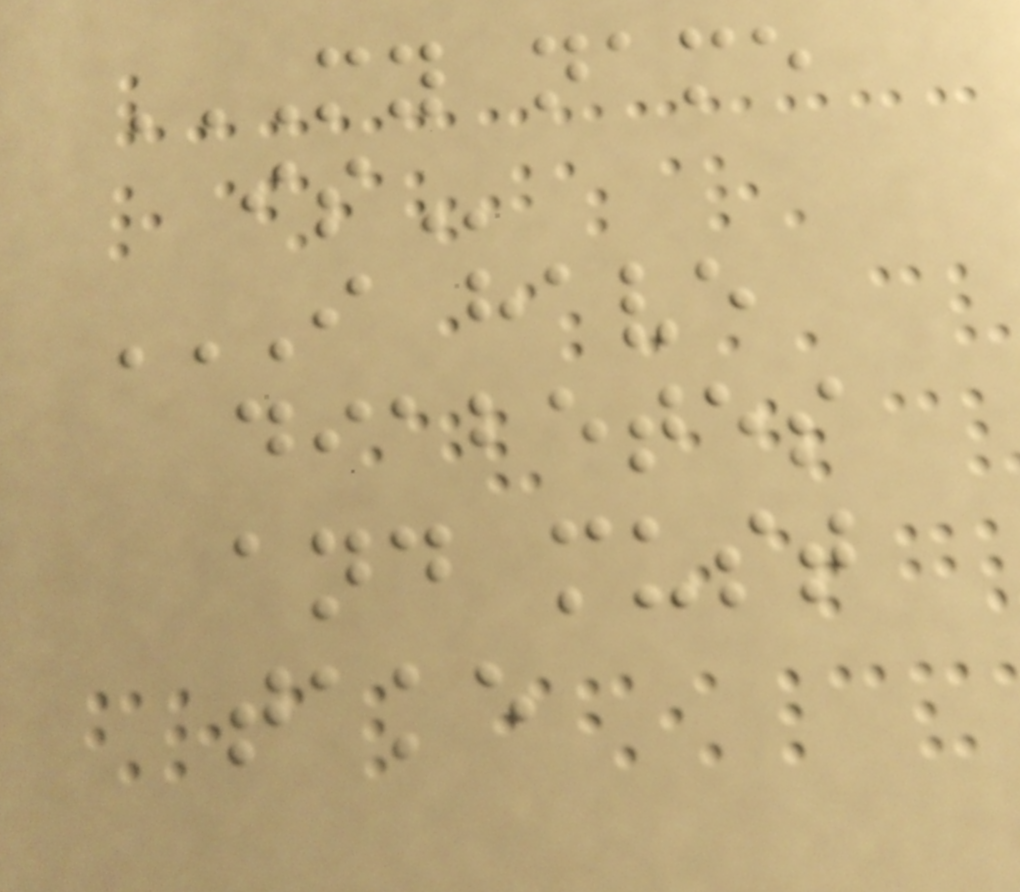MY NAME
IS
I HAVE
DIABETES
AND MUST
TAKE
